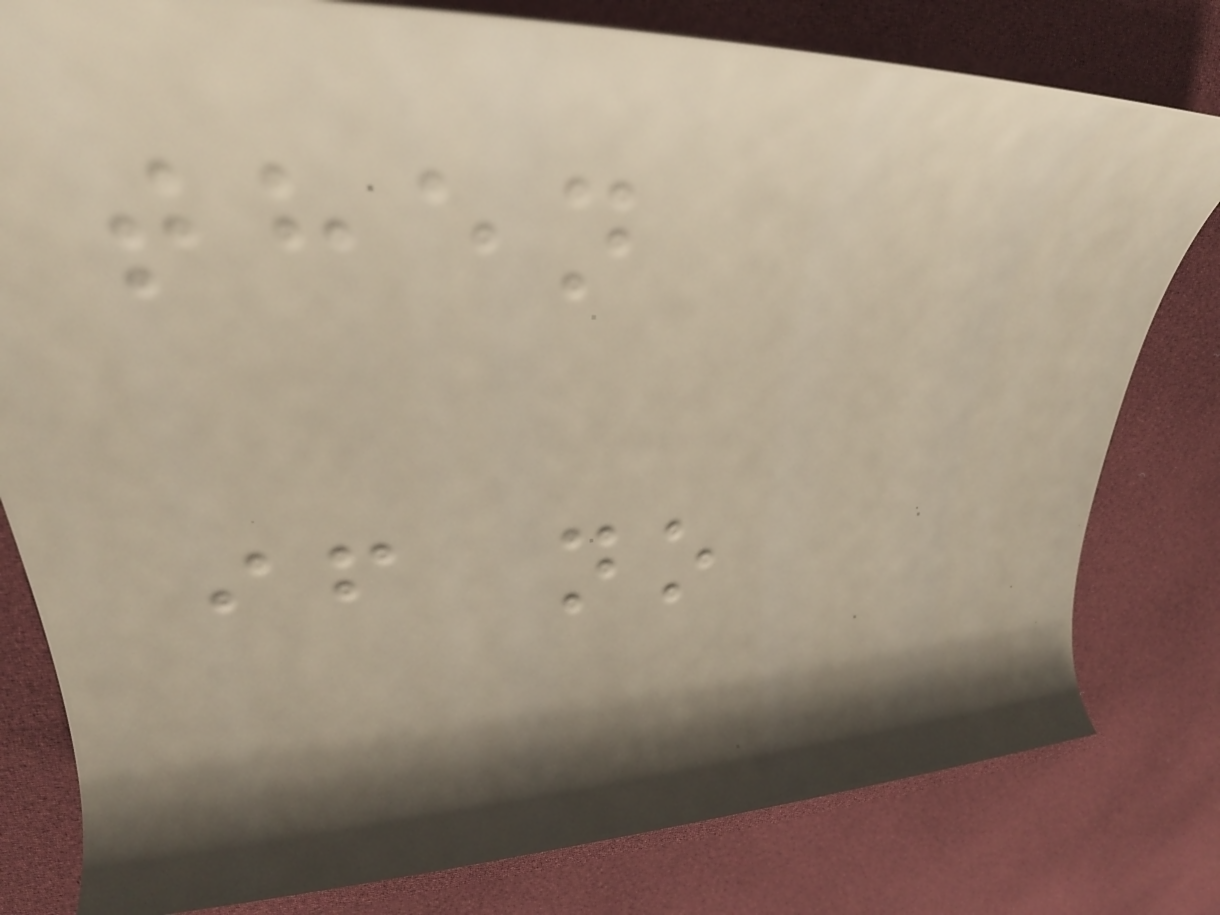then
if no
